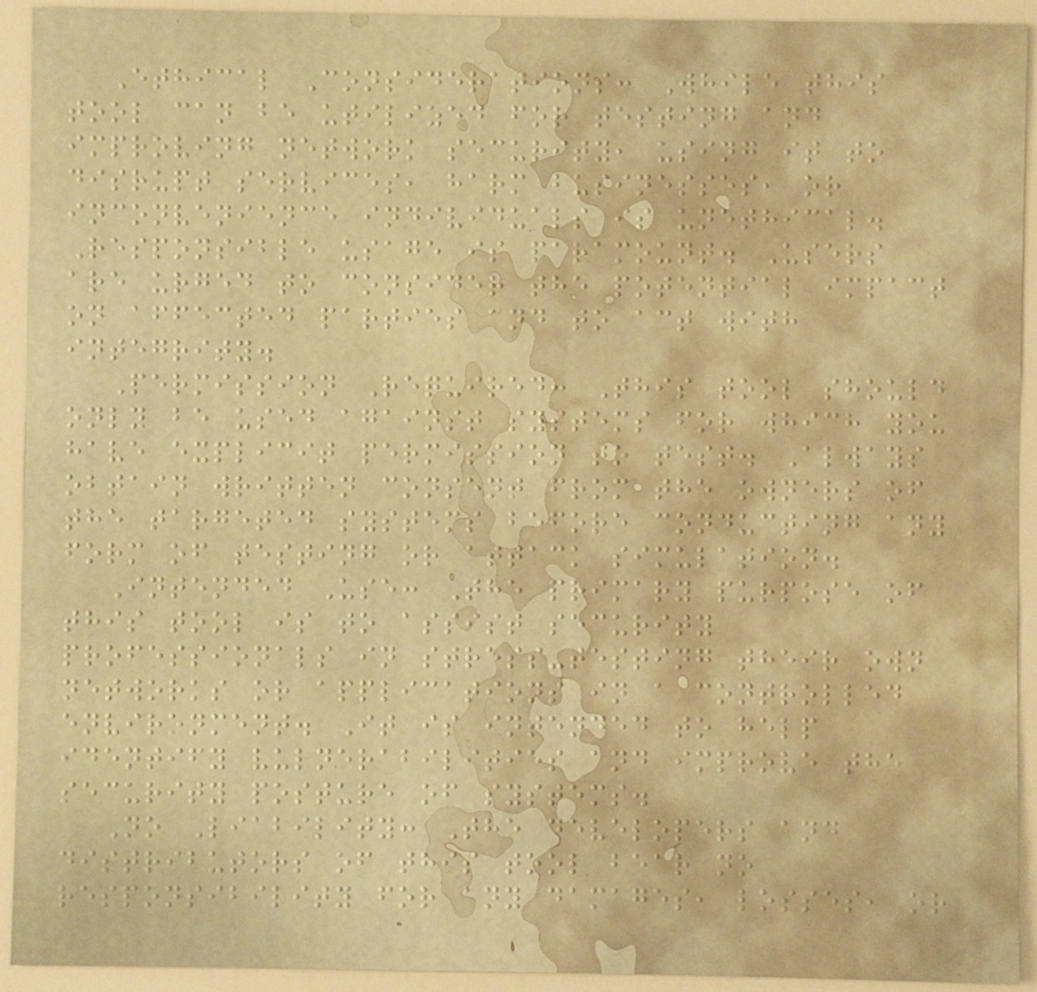Ethical Considerations: While this
tool can be utilized for testing and
improving network security, using it to
disrupt services, harm businesses, or
inconvenience individuals is unethical.
Responsible usage is paramount. Users
are urged to consider the potential impact
on affected parties and to act with
integrity.
Permission Required: This tool should
only be used against systems for which you
have explicit permission to test. Always
obtain written consent from the owners of
the targeted systems before conducting any
form of testing or attack simulation.
Intended Use: The primary purpose of
this tool is to assist security
professionals in stress-testing their own
networks or applications in a controlled
environment. It is intended to help
identify vulnerabilities and improve the
security posture of systems.
No Liability: The developers and
distributors of this tool bear no
responsibility for any damages, losses, or
